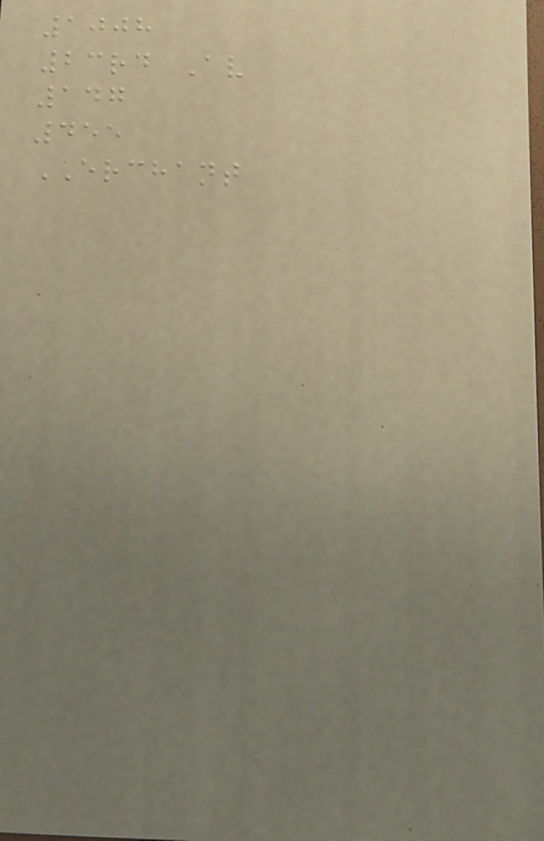1008
23rd Av
147
455
ERCHANT
